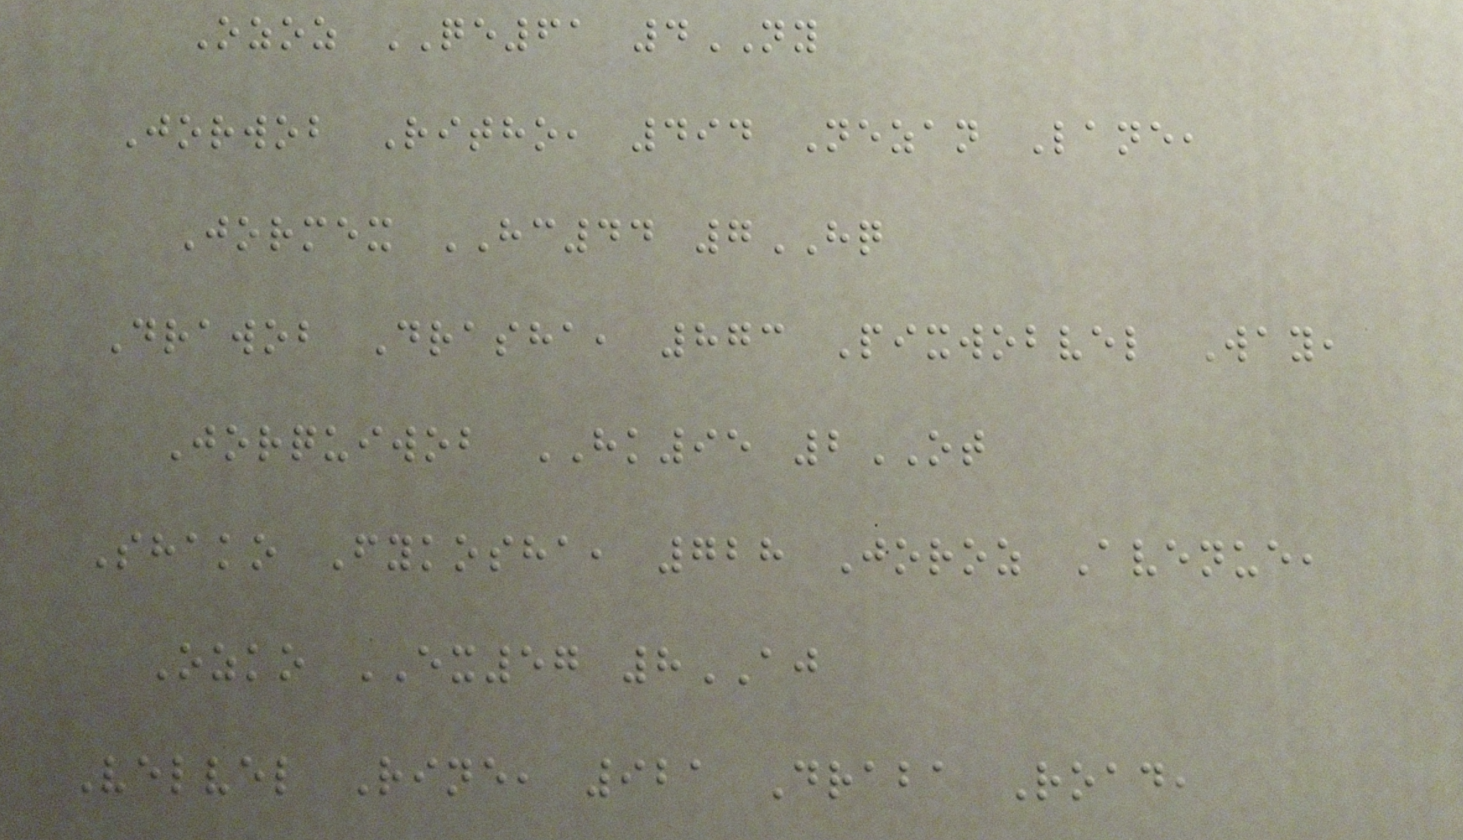Ozoz QE61 4NY
Jorwob Ritho, 494 Nezan Lane,
Jormex HC44 7HQ
Drawob Drasha, 873 Pixwobvel Way,
Jorquiwob HK95 2OT
Shako Fykosha, 728 Joroz Avenue,
Ozko EX57 8AJ
Velvel Rine, 921 Draba Road,
